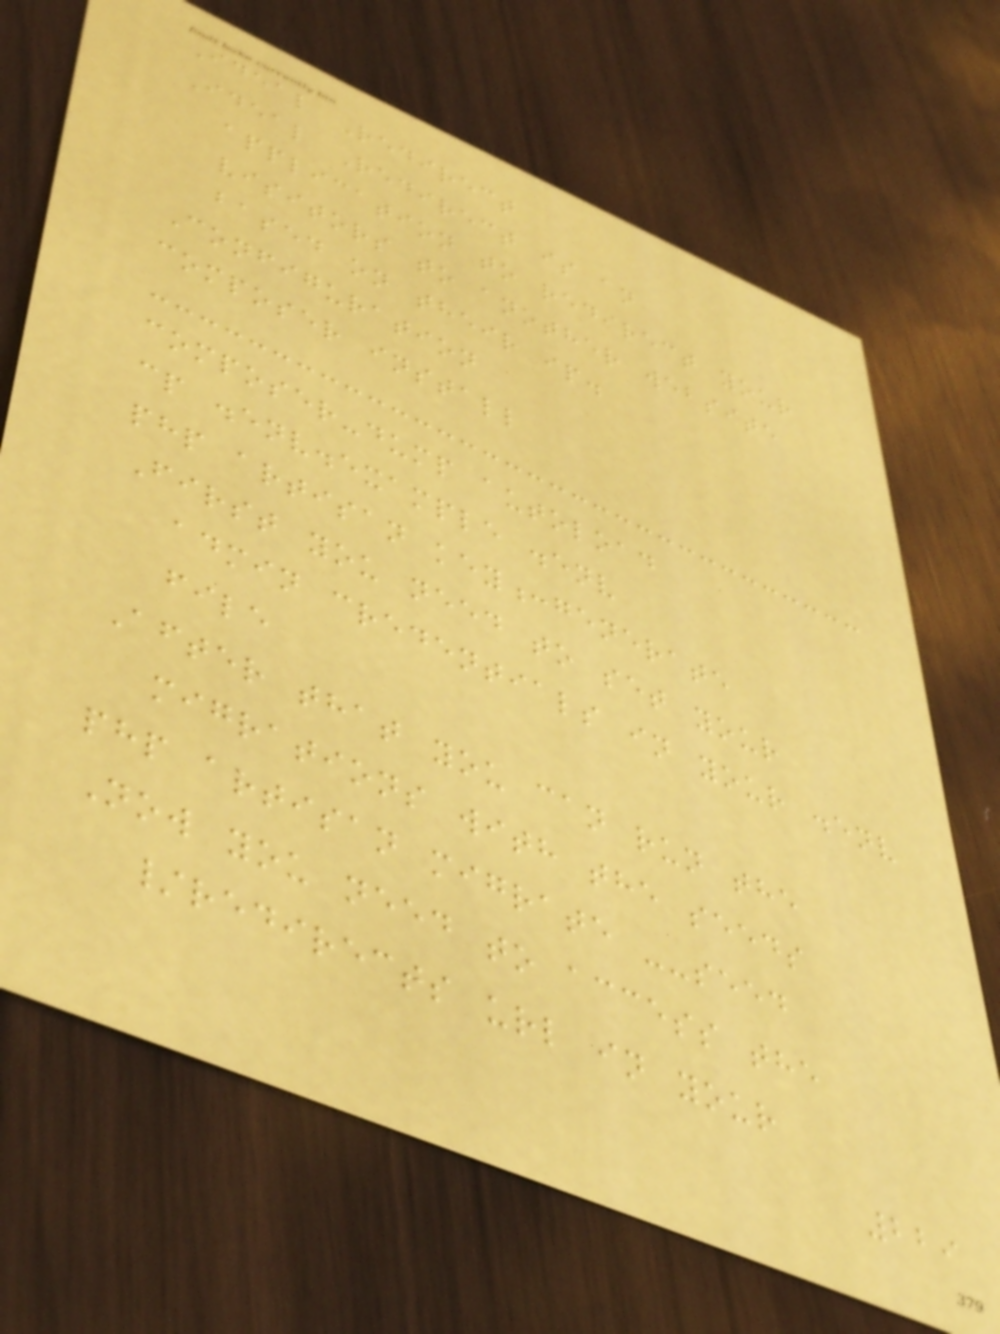Ideal Redirect
Ideal Redirect is an
application to redirect your
visitors to another website
based on their ip.
Configuration
composer install
composer-dump autoload
cp .env.example .env
php artisan key:generate
First you need to set your
admin credentials in your .env
file
After that you can run the
migrations with the seeds
php artisan migrate --seed
Now you need to access the
/redirects url in your
229
